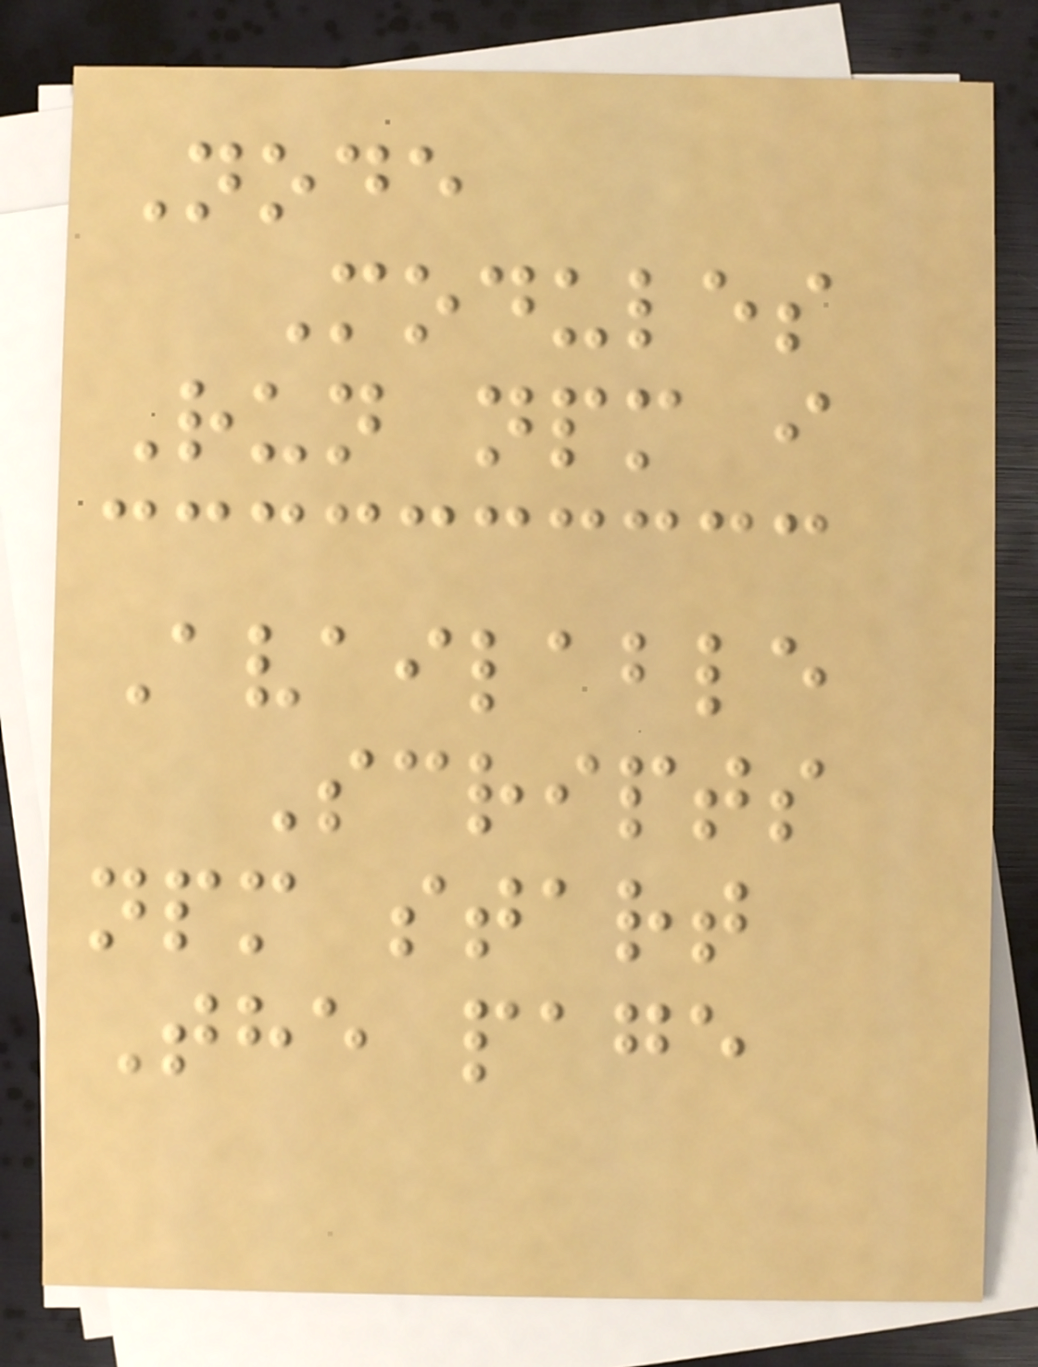Node
Modules
Run npm i
Available
Scripts
npm start
The page
